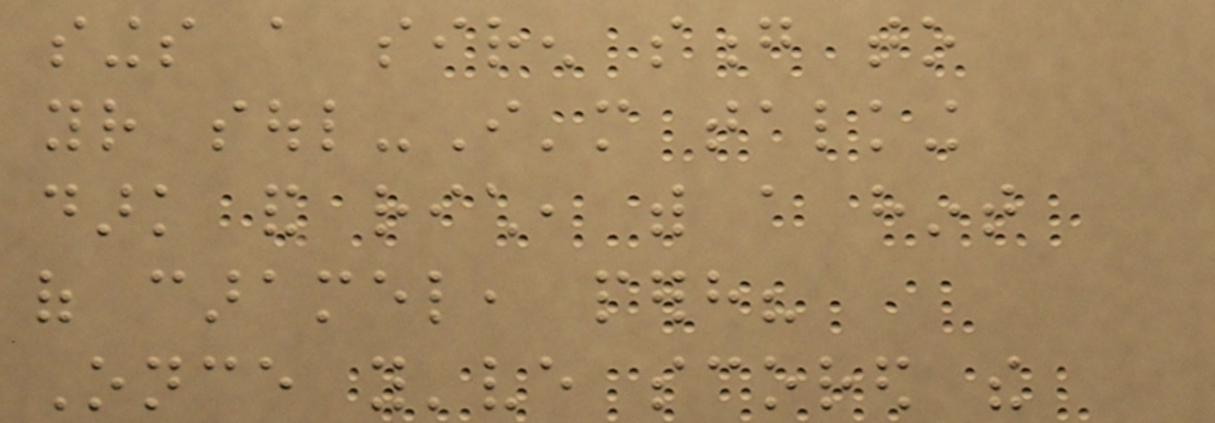sings a siren song to
your soul-I'm talking
dark and rich, with a hint
of caramel, perhaps?
Once you've scored the
